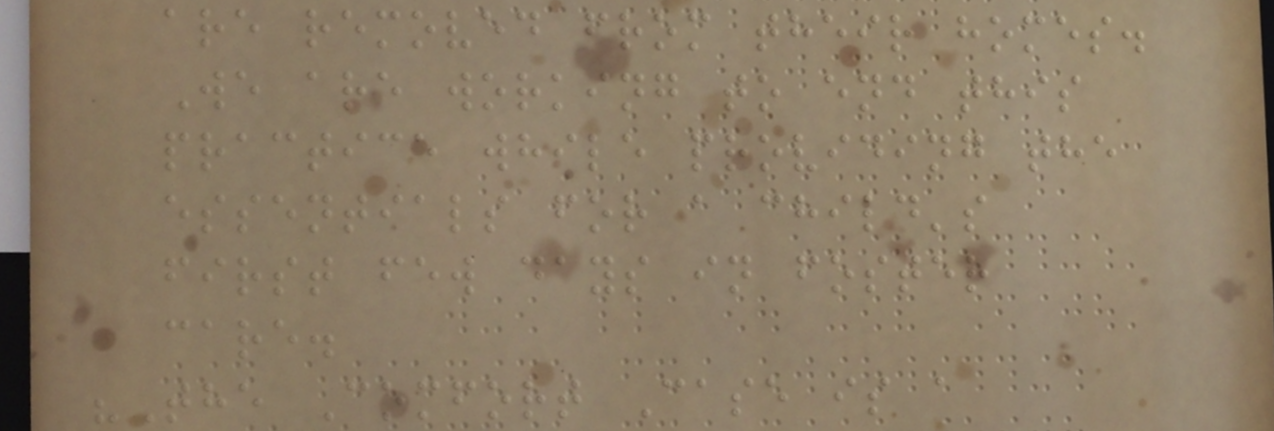are removed from their homes.
We are working to end this
practice while providing the
essentials for a child's
first few days in foster
care.
"The Comfort Case is a
